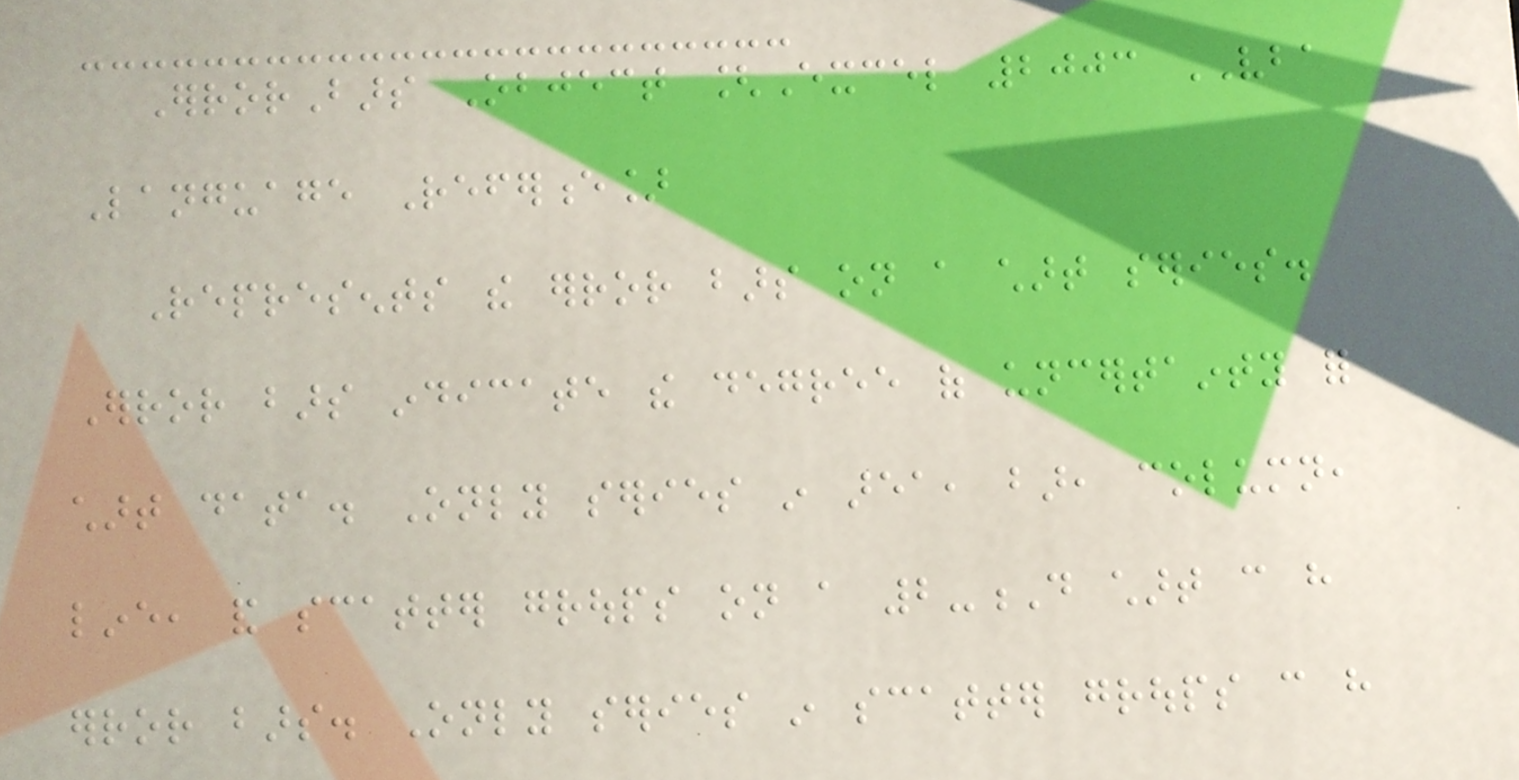ErrorBars Object [Excel 2003 VBA
Language Reference]
Represents the error bars on a chart series.
Error bars indicate the degree of uncertainty for
chart data. Only series in area, bar, column,
line, and scatter groups on a 2-D chart can have
error bars. Only series in scatter groups can have
